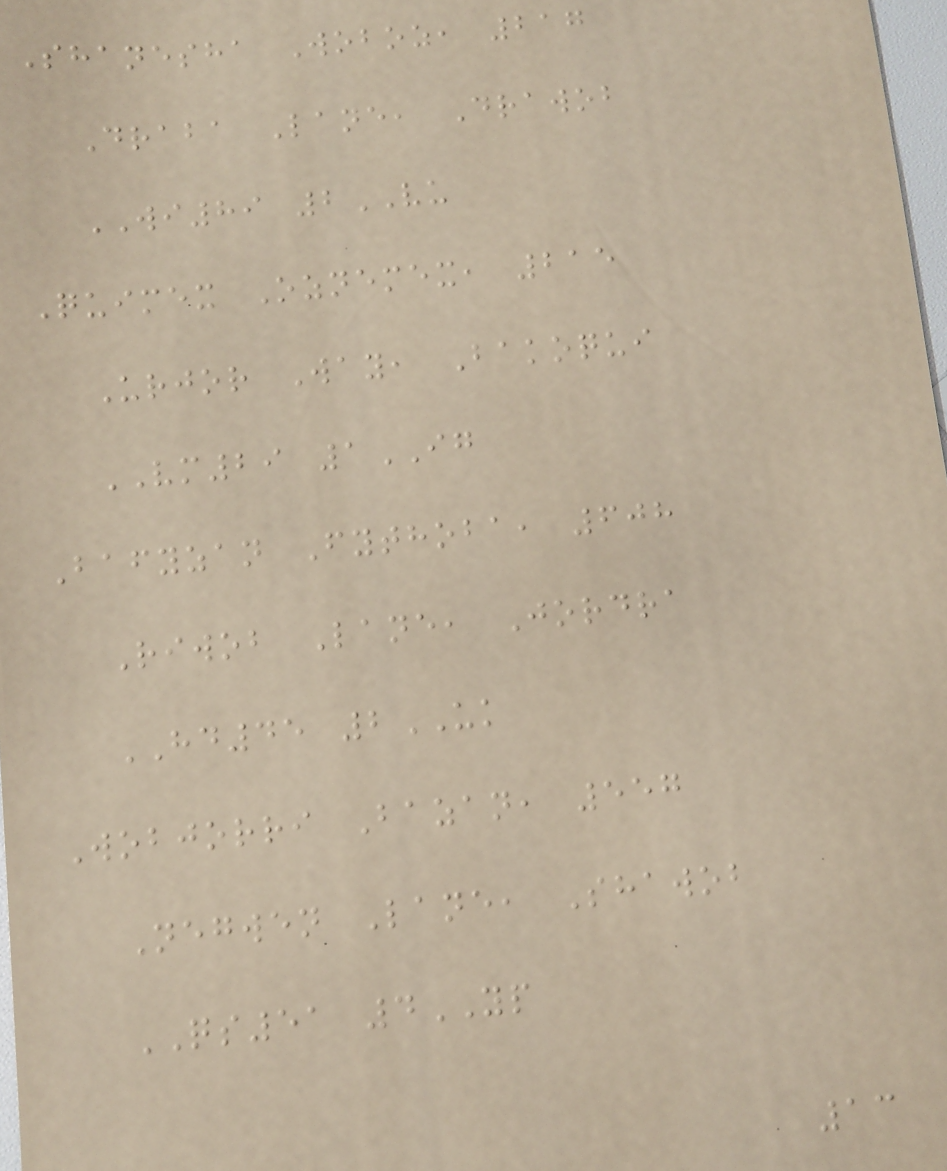Shanesha Woboz, 217
Draba Lane, Drawob
WI89 2VU
Quimex Oznemex, 215
Urjor Way, Bakoqui
VM29 1IG
Bafyzan Fythoba, 608
Riwob Lane, Jordra
HD45 2UK
Wobjorri Bazan, 557
Negwen Lane, Shawob
QS51 4YP
13
